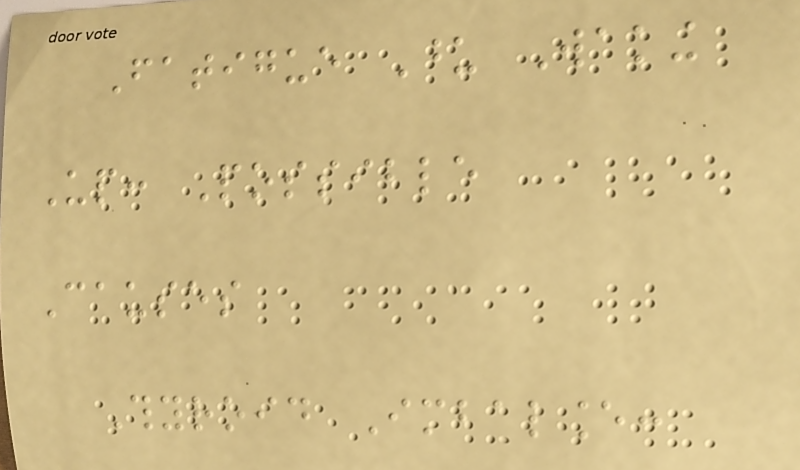Fatigue Upon Waking
Up: Possible
Causes
Thyroid Imbalance:
